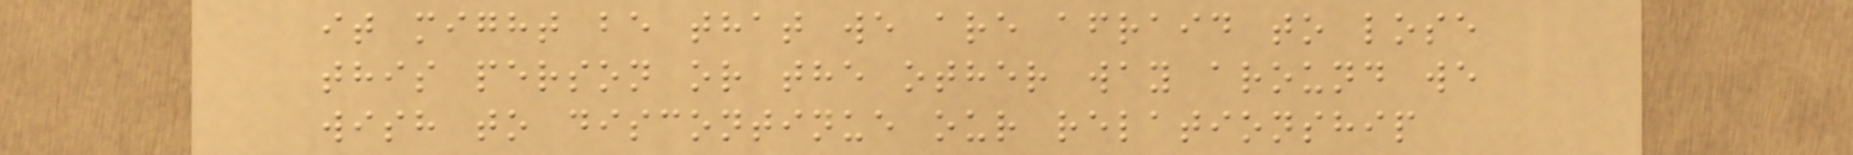it might be that we are afraid to lose
this person or the other way around we
wish to discontinue our relationship
